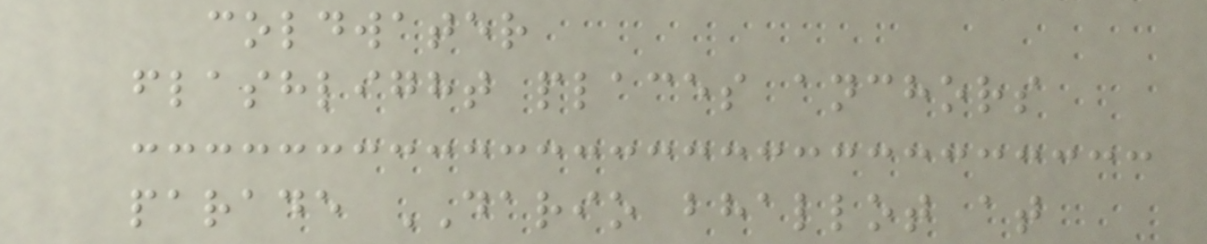coldwater
flashlight places anchors
parade DARIO bhallot at
